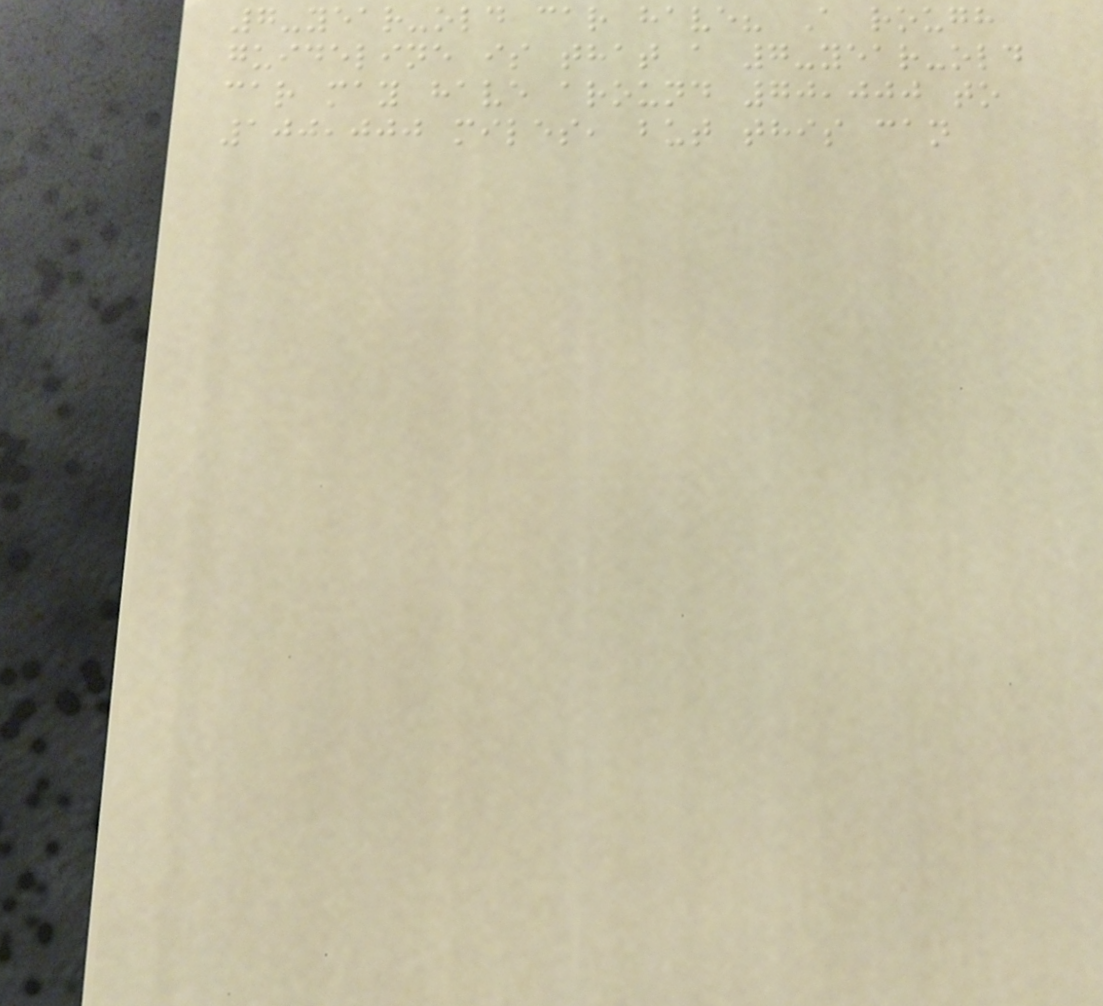7-year-old car have? A rough
guideline is that a 7-year-old
car may have around 70,000 to
100,000 miles, but this can
